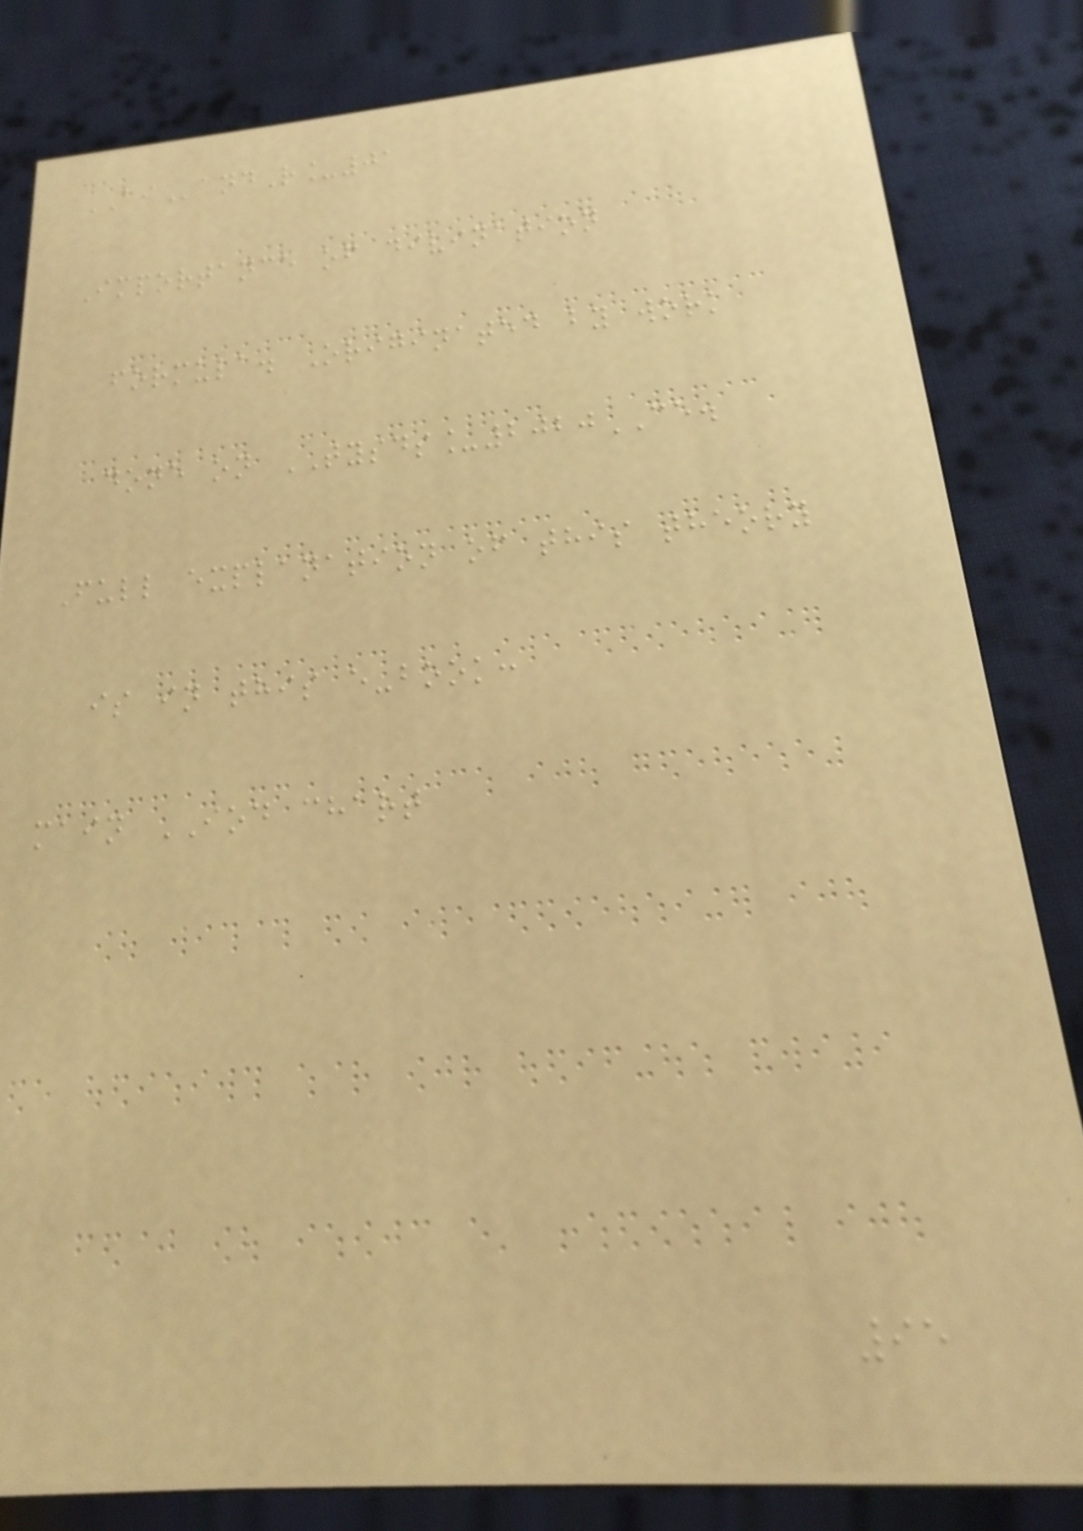AIandR_01
Importance of divination
formula. Originated by work
done on TYSDS_2020CE.
Full explanation of this theory
is in this e-book:
main IOD chart
95
